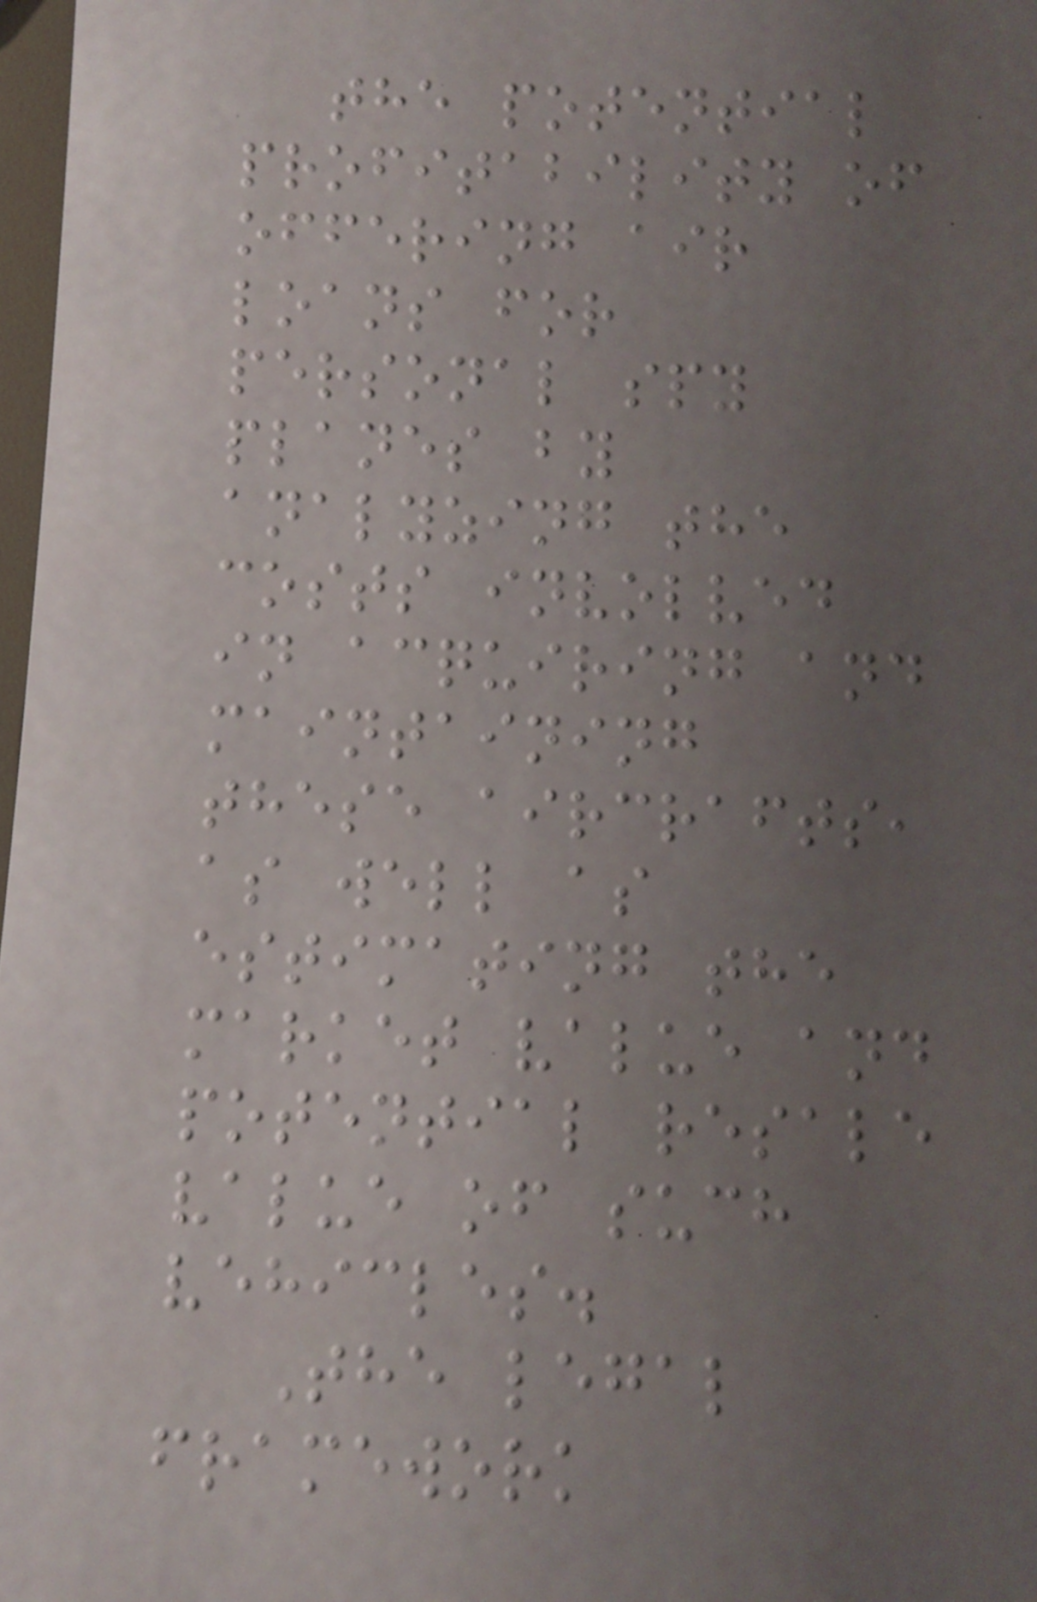the potential
profitability of
offering air
loans for
personal spy
planes by
analyzing the
costs involved
in acquiring and
maintaining
these aircrafts,
as well as
estimating the
market value and
potential resale
value of such
vehicles.
The legal
framework
